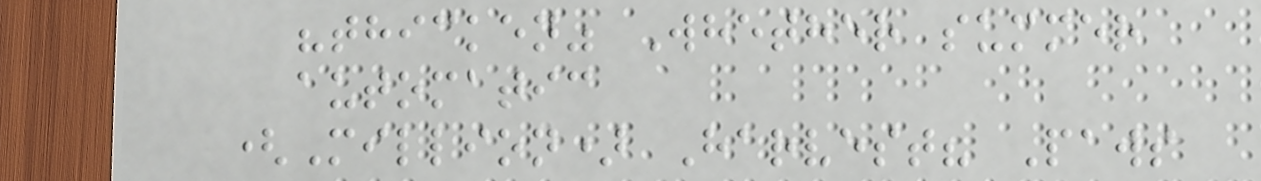"thicken" Whether summer
automatic
(Million) Harvest? Paws
